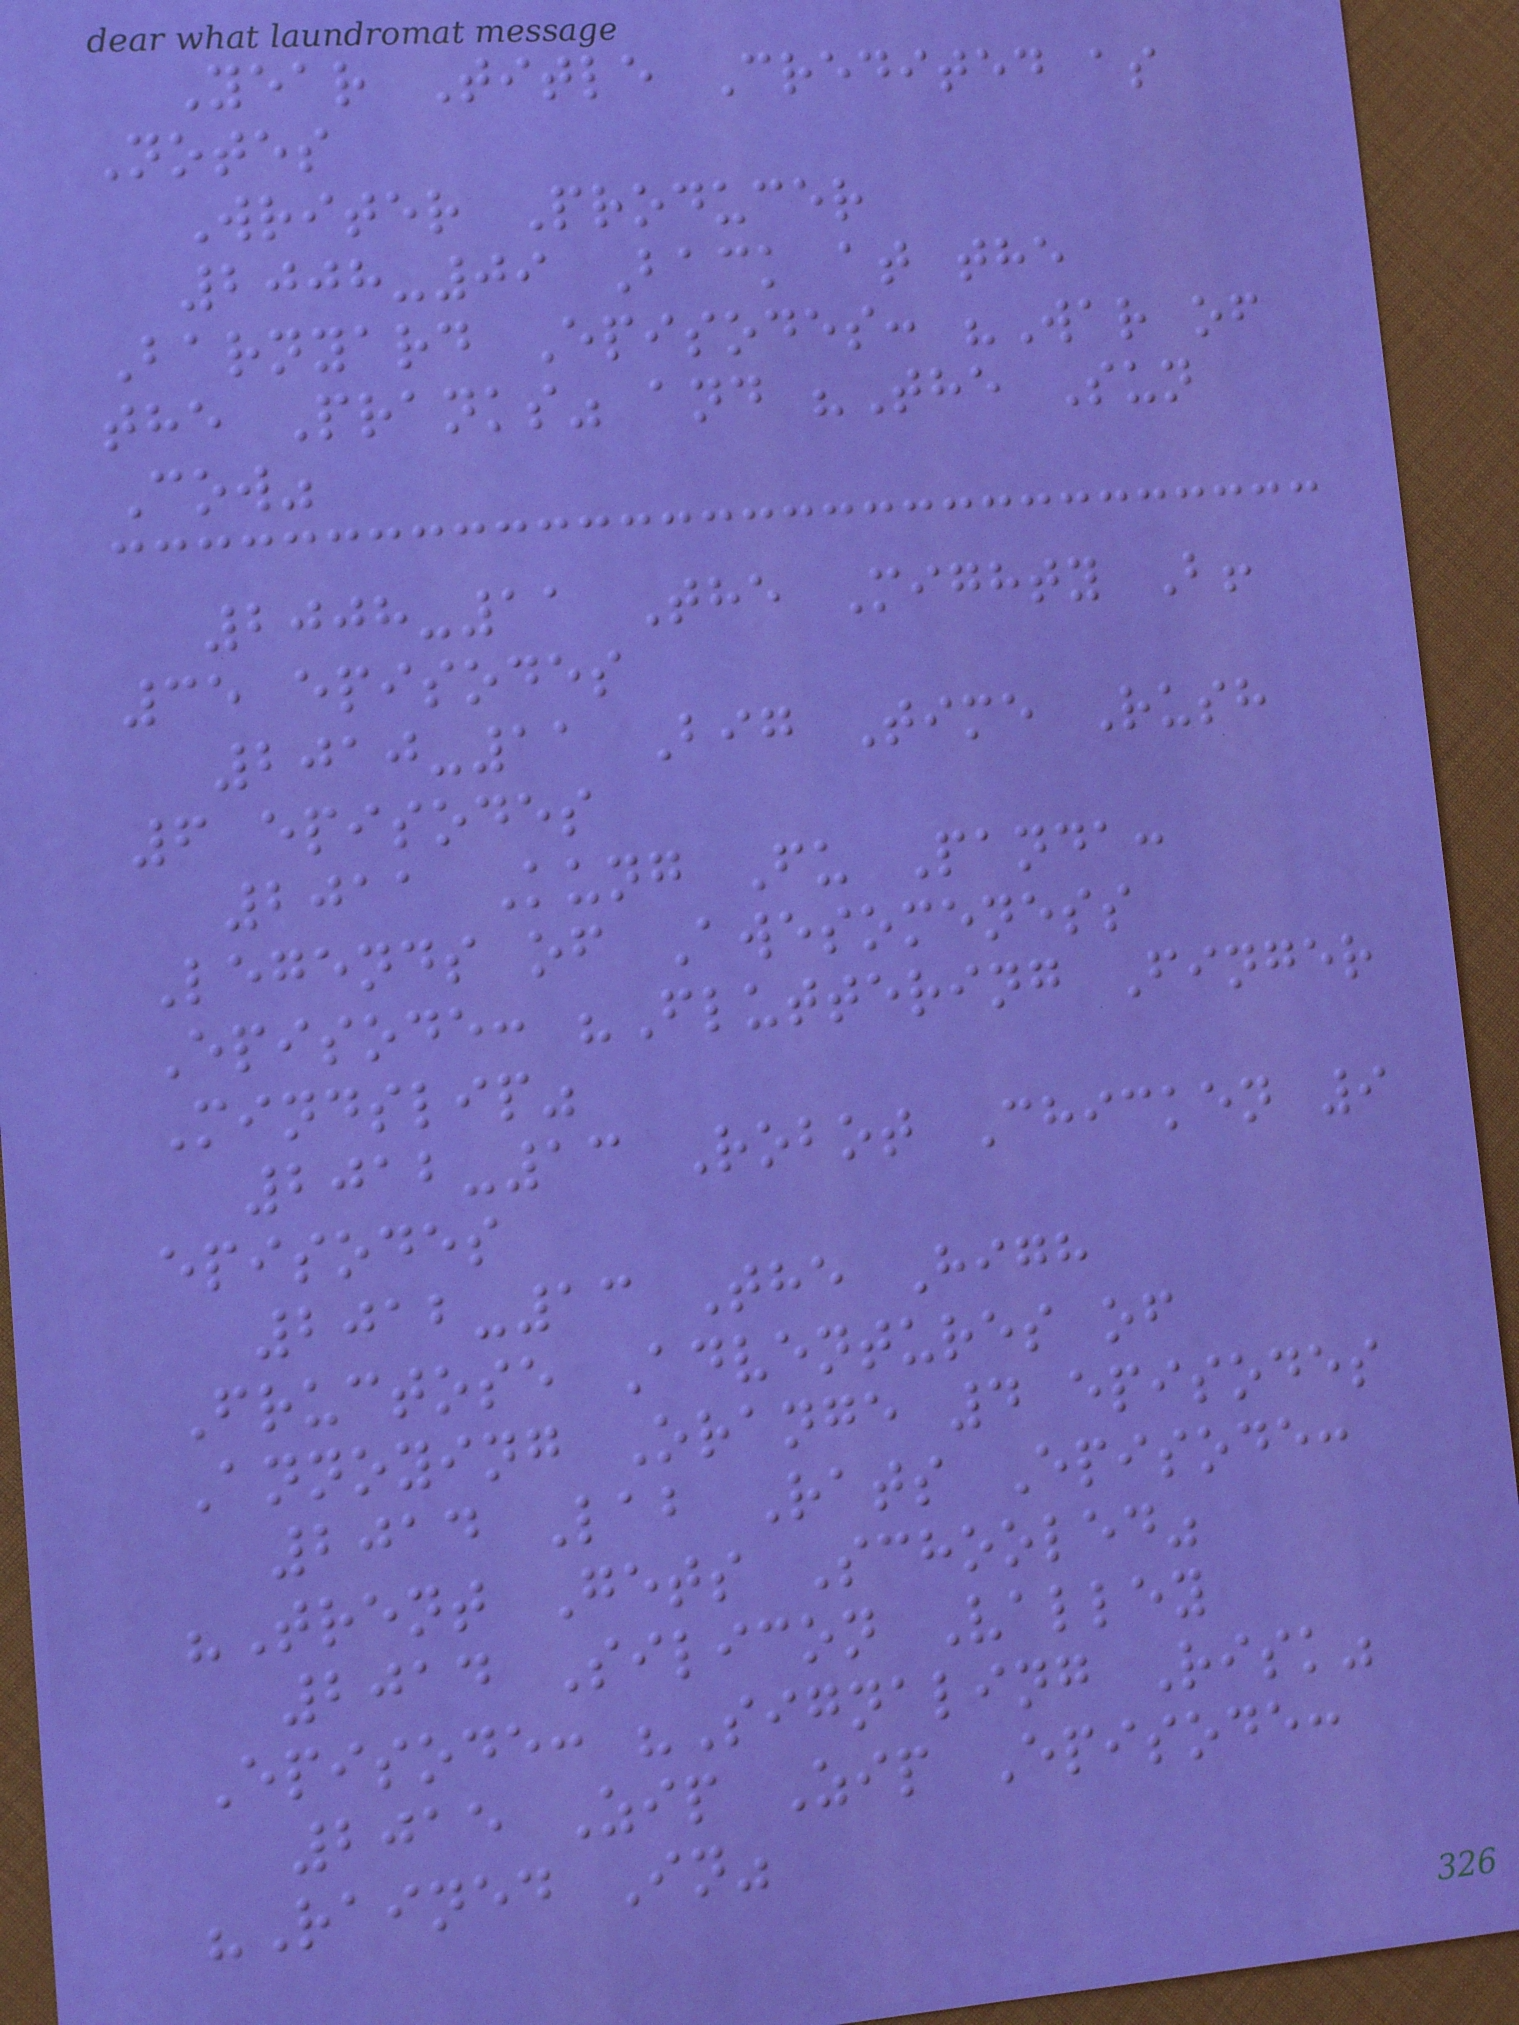Year Title Credited as
Notes
Writer Producer
2008-09 Back at the
Barnyard Episodes: "War of
the Pranks" and "The Sun
Cow"
2008-11 The Mighty B!
35 episodes
2010-11 Big Time Rush
6 episodes
2011 Kung Fu Panda:
Legends of Awesomeness
Episode: "Fluttering Finger
Mindslip"
2012-13 Robot Chicken 9
episodes
2012-13 The High
Fructose Adventures of
Annoying Orange 4 episodes
2014 Lab Rats Episode:
"Trent Gets Schooled"
2014 Silicon Valley
Episode: "Signaling Risk"
2015 Zip Zip Episode:
"Rained In"
